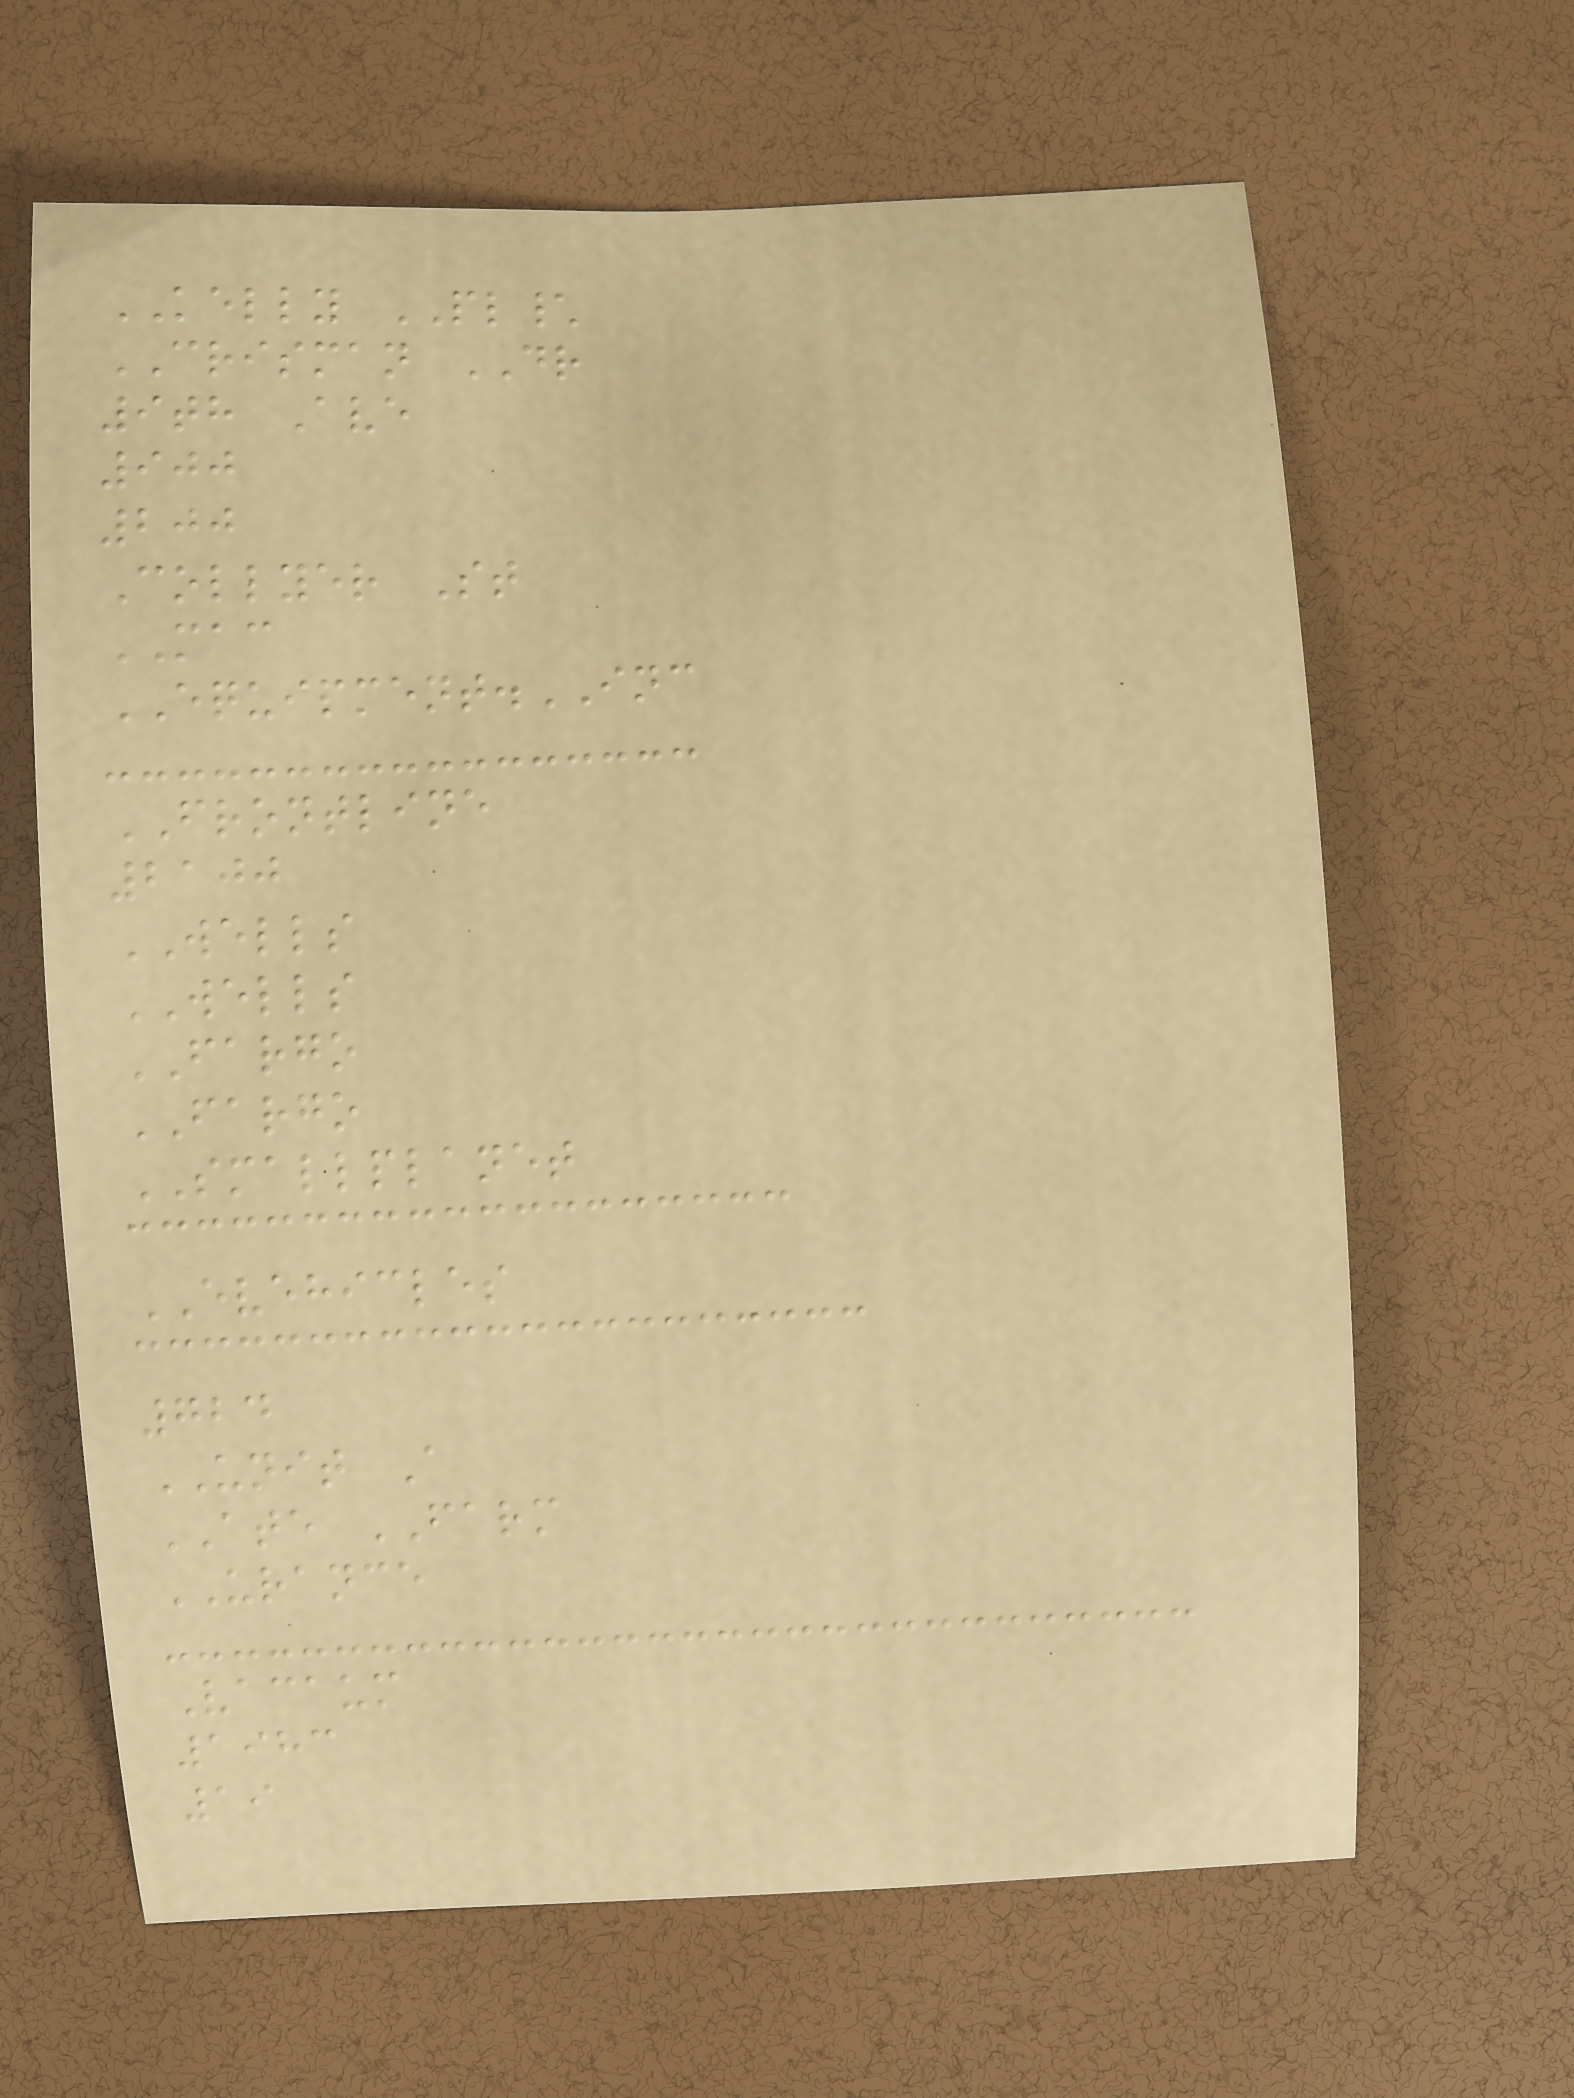KELLY PL\
CRISMAN DR
9th Ave
900
200
Collyer St
MAC
EQUIPMENT.INC
FRONTLINE
2100
WELLS
WELLS
FARGO
FARGO
SMALLPLANET
EVEHICLES
724
UNIT A
ATE FARM
URANCE
Vacaum
1983
19
